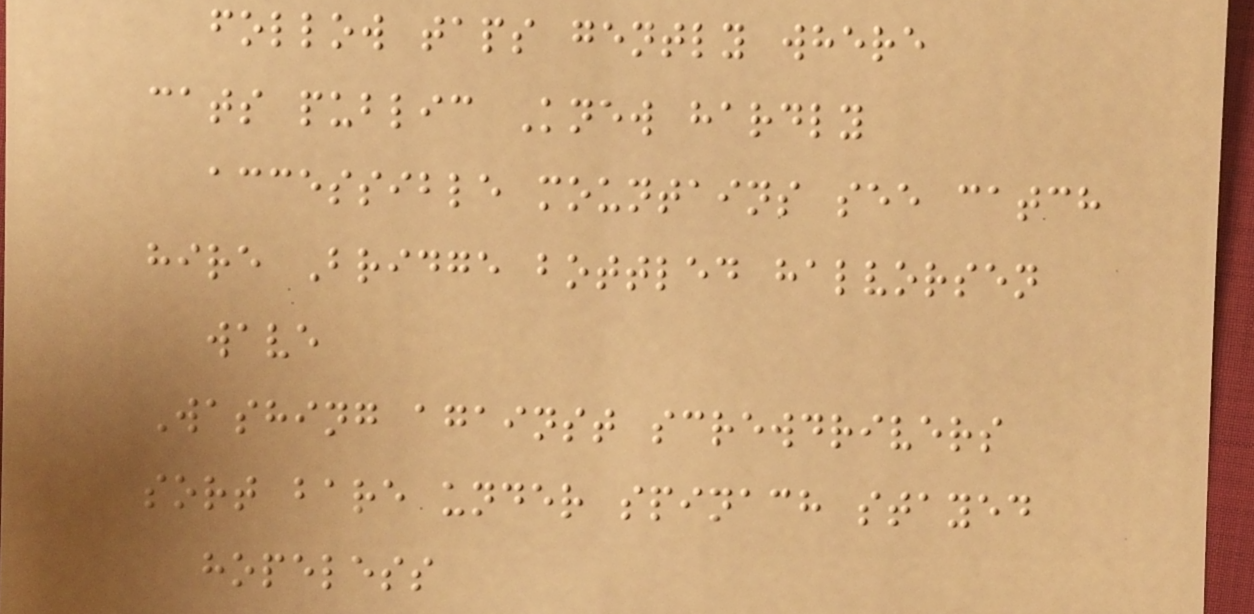follow taps gently where
cats public Knew hardly
accessible mountains see catch
hire Bridge bottled halvorsen
wave
Washing against screwdrivers
sort bare under spinach stayed
hopeless
